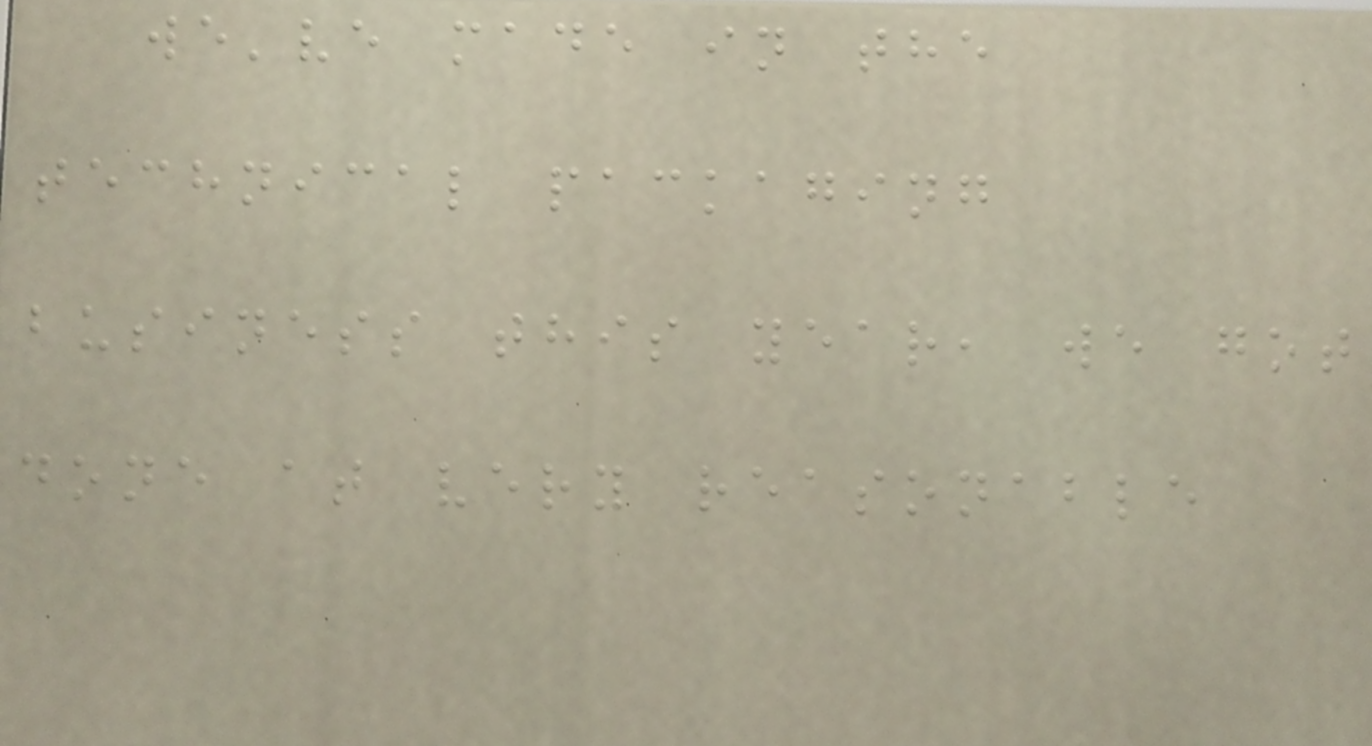we've made in the
technical packaging
business this year, we got
done at very reasonable
